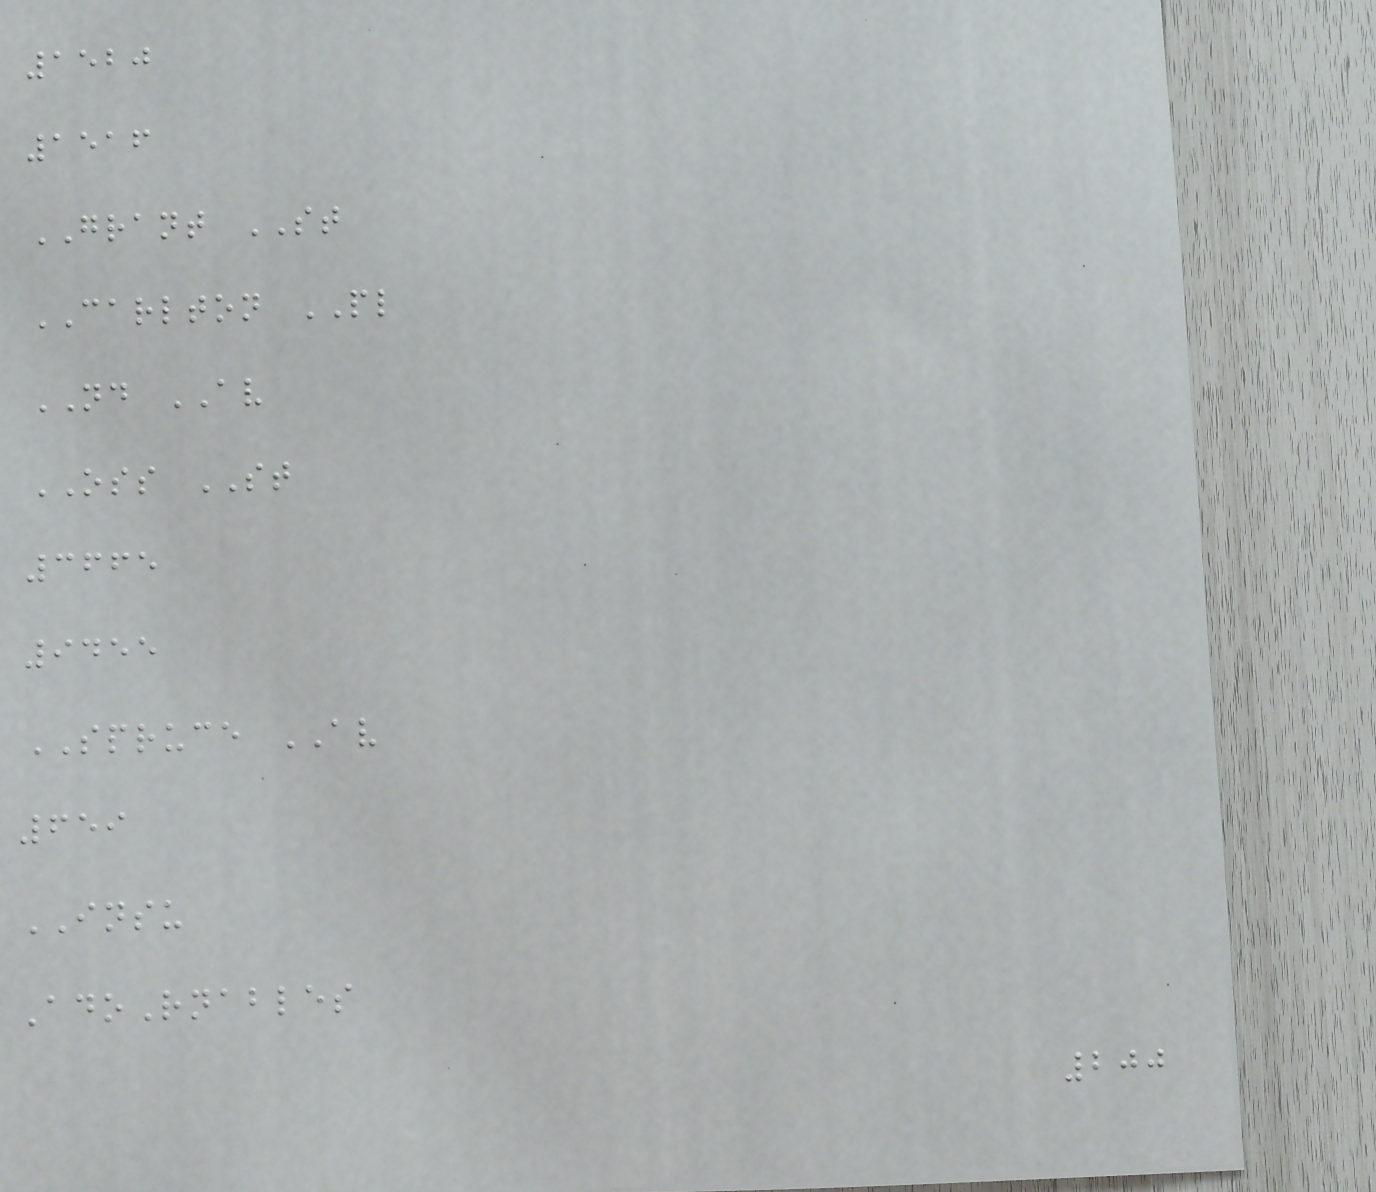1520
1516
GRANT ST
CARLTON PL
ND AV
OSS ST
3665
9455
SPRUCE AV
659
INSU
AdoRnables
200
